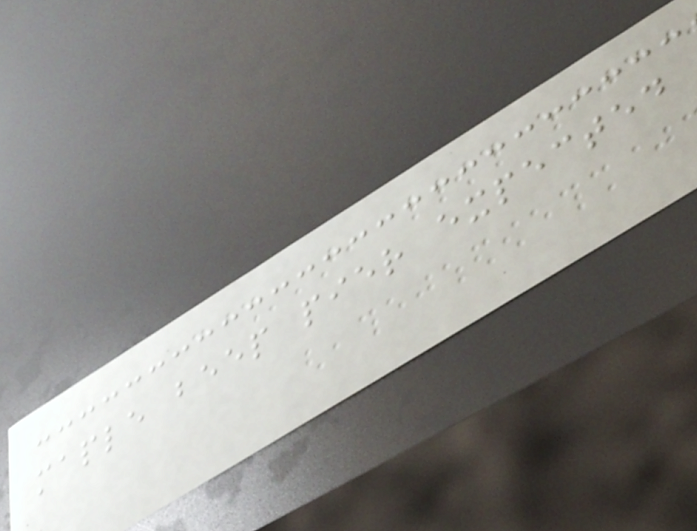maple beep pier expected
